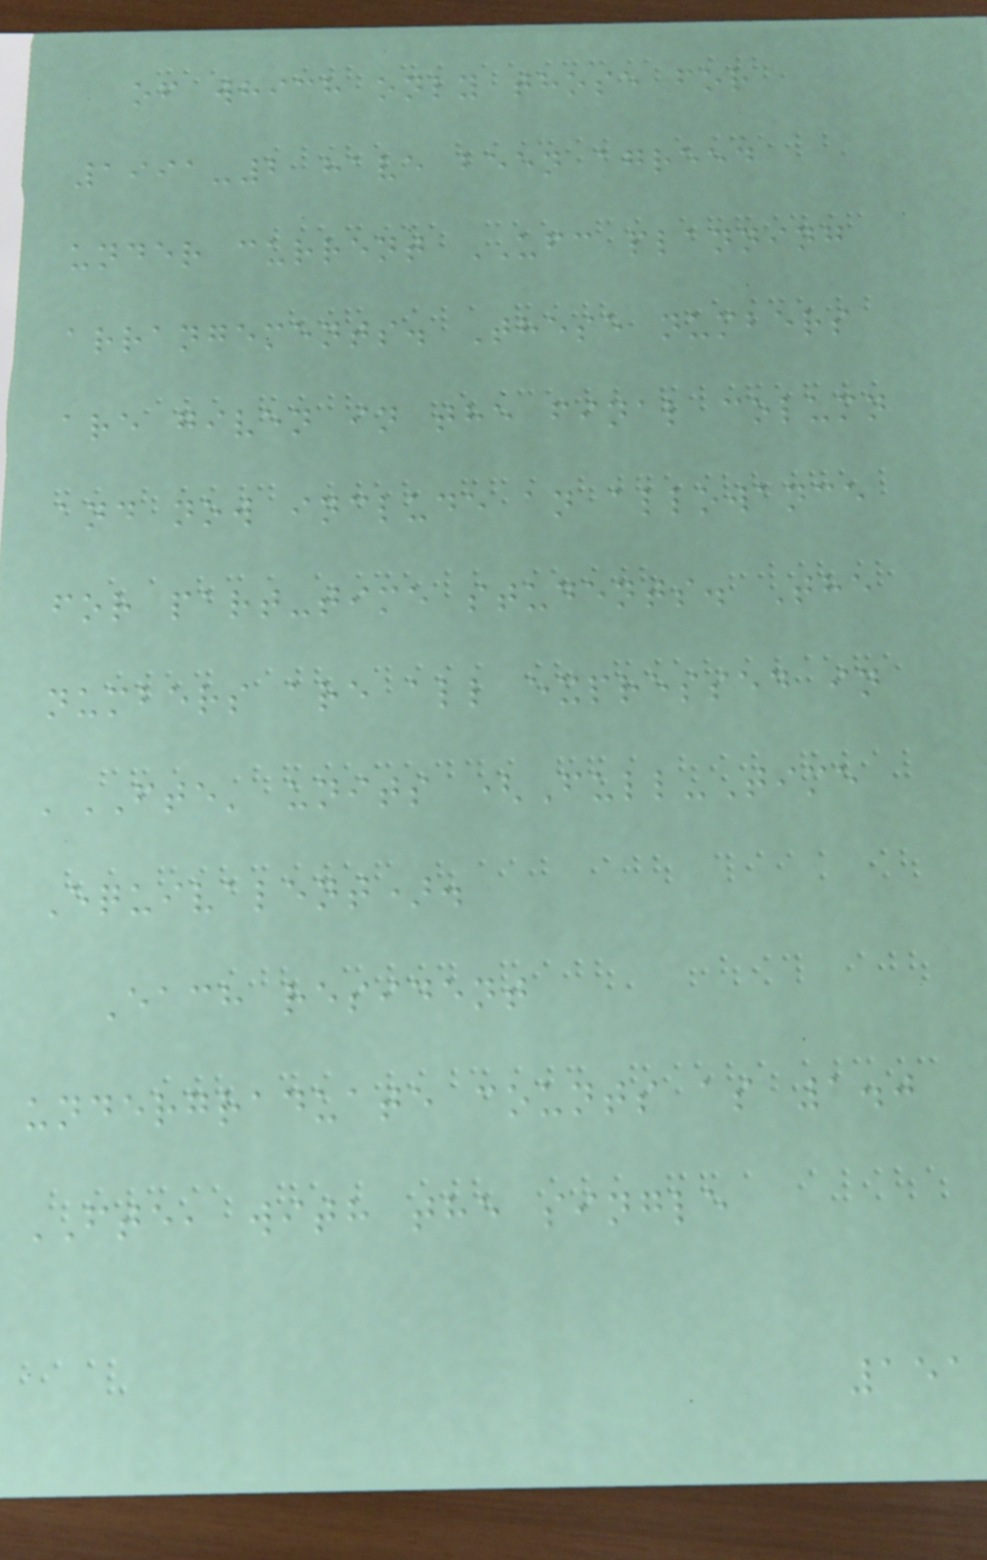of which only those for
1991-2 have been agreed
under current UFC planning
arrangements. These numbers
are given in the final column
and now include an allowance
for part-time students. The
numbers are all expressed in
'FTE' units (Full-Time
Equivalent).
Each resident
undergraduate counts as 1.0
FTE, with the single
151
